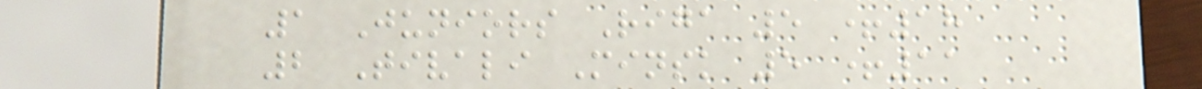1 Juniors Riga 5 +18
2 Tivali Minsk 5 +11
